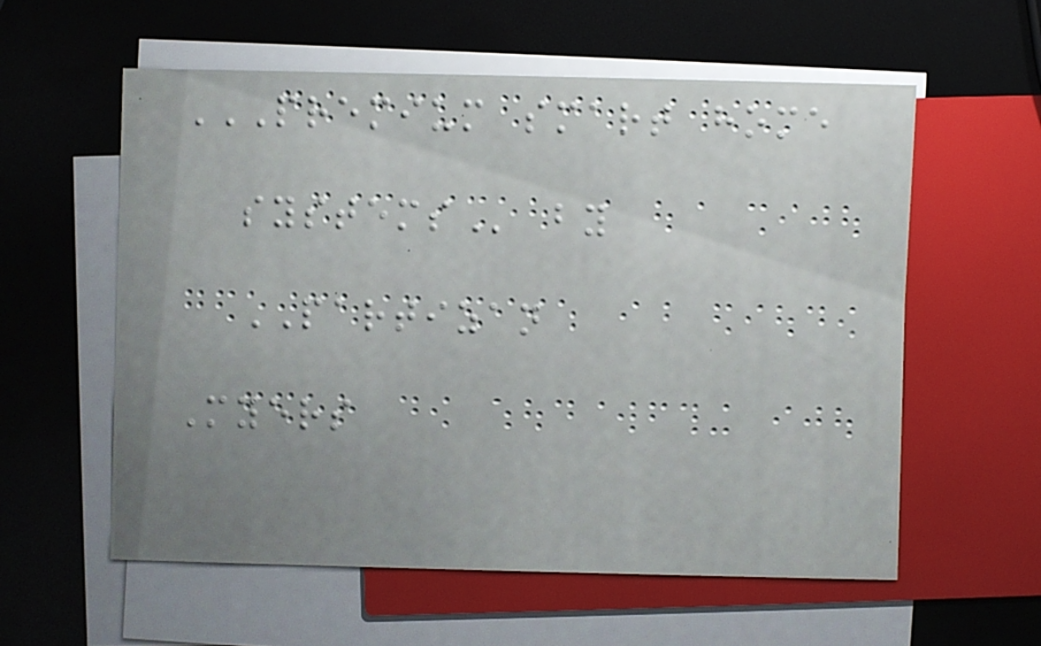PREMIUM SMART HOME
SYSTEMS by
PARTIZAN
Myers
